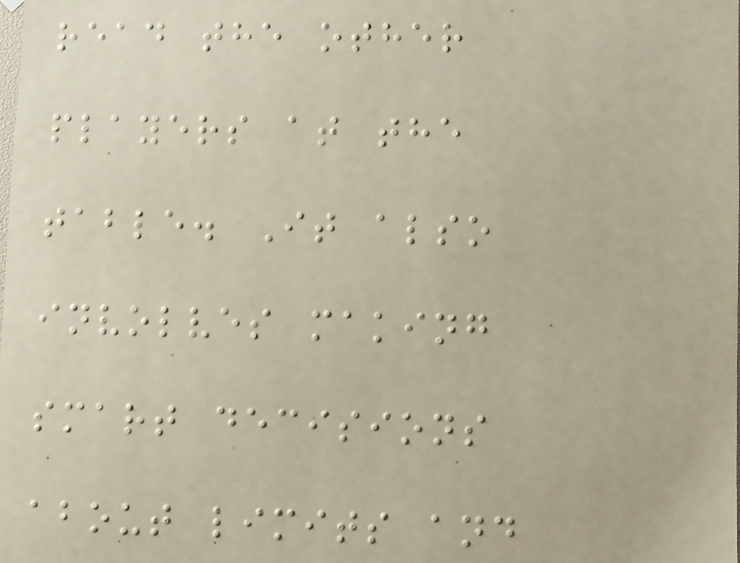read the other
players at the
table. It also
involves making
smart decisions
about limits and
